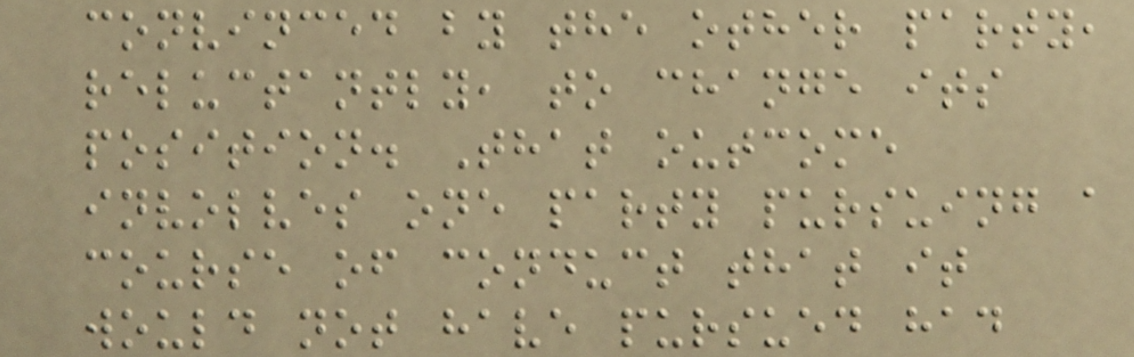convinced by the other party,
reluctantly, to change its
position. That outcome
involves one party pursuing a
course of conduct that it
would not have pursued had
